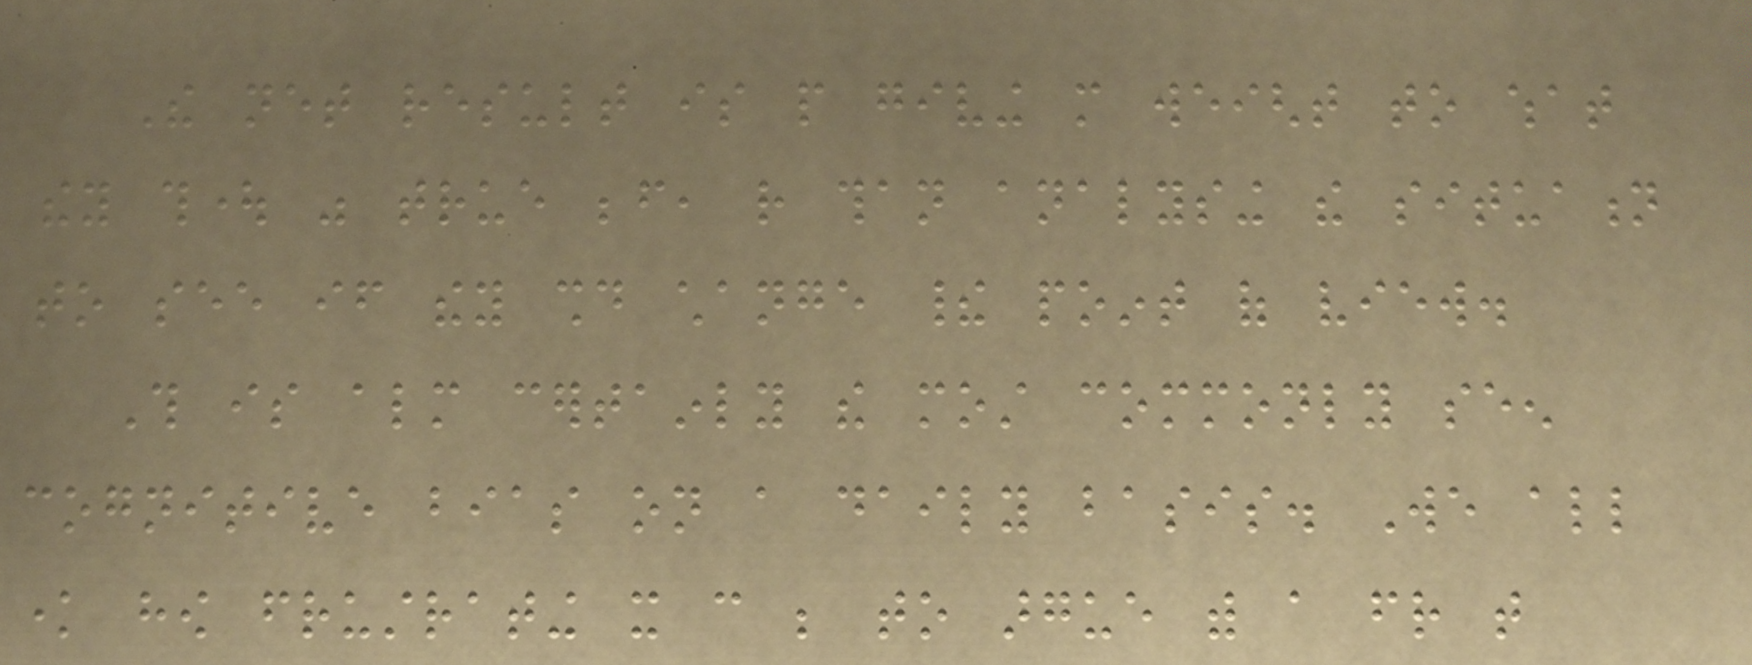The net result is people giving more weight to what
they thought was true before, rather than analysing the situation
to see if they should change their point of view.
This is almost certainly the most commonly seen
cognitive bias on a daily basis. We all
know how frustrating it can be to argue with a friend that
